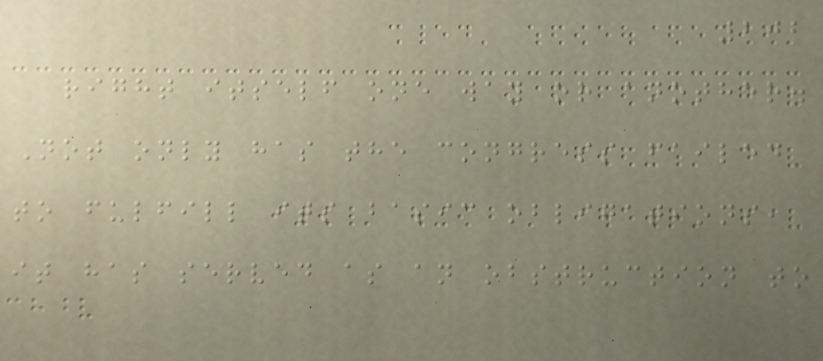202
right itself one way or another.
Not only has the congress failed
to fulfill its basic obligations,
it has served as an obstruction to
